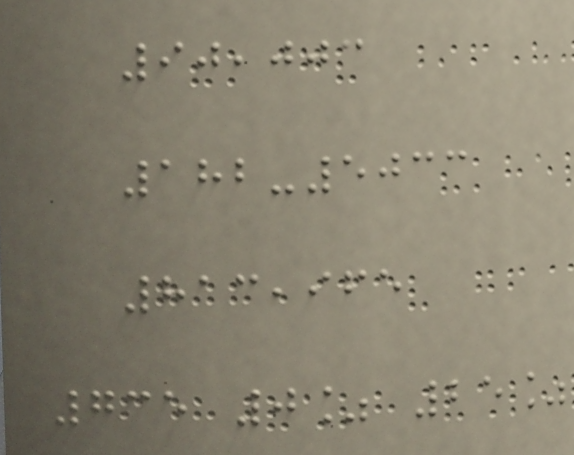90,003
182-5033
813,965
735 0% 25%
